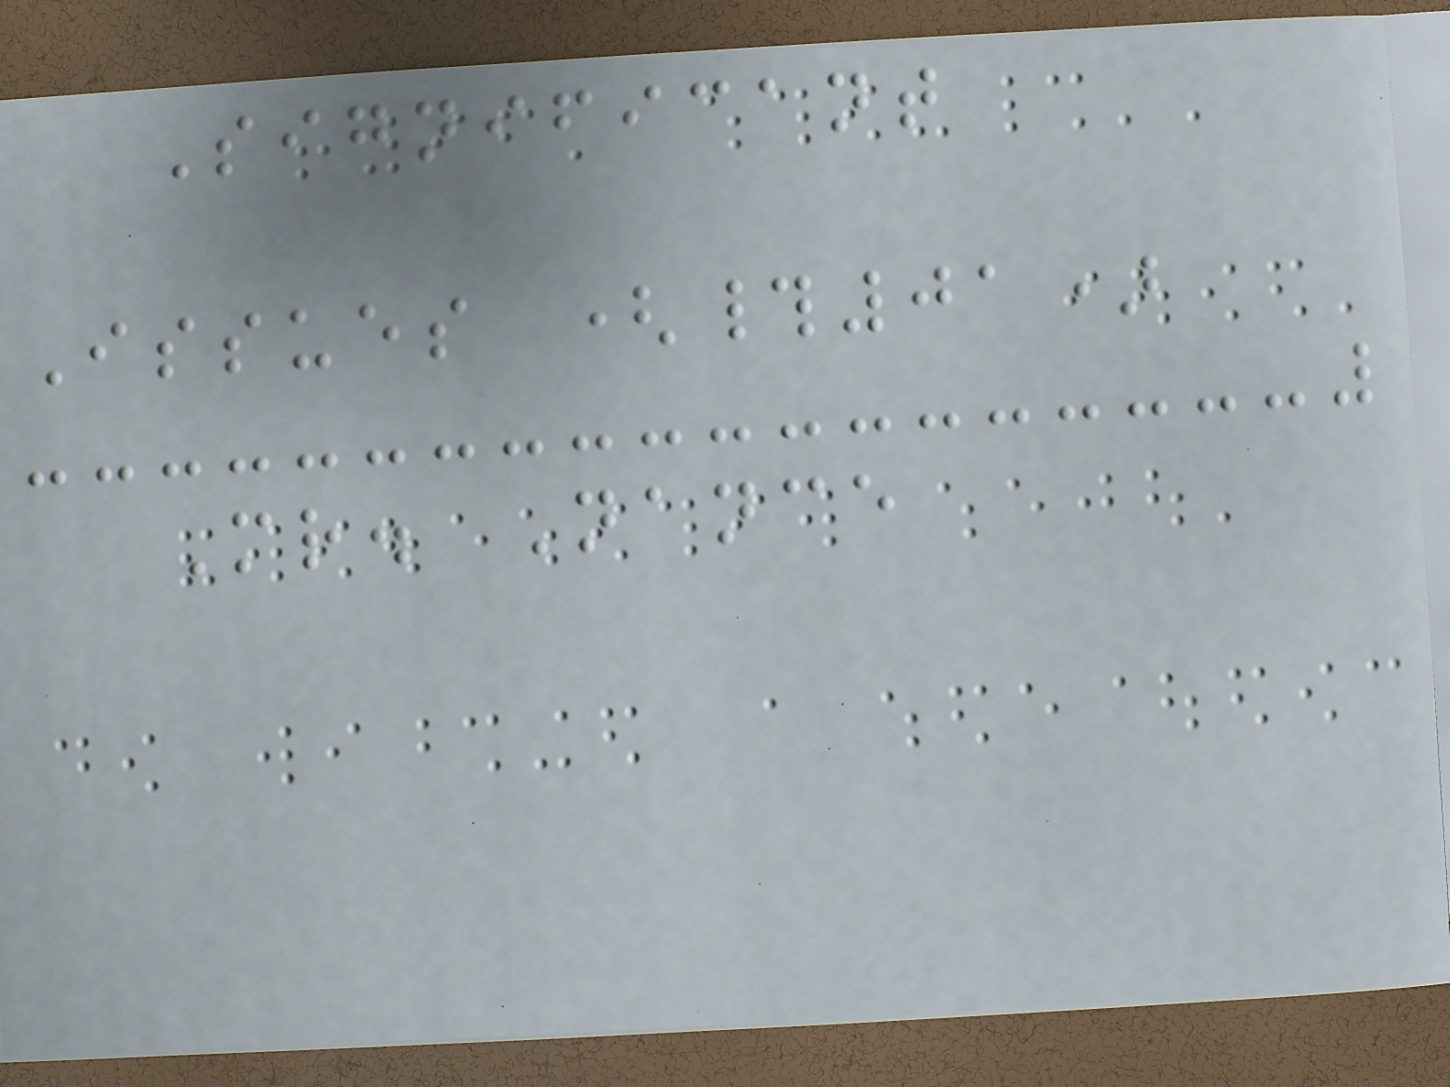Significant
Issues (#01)
Mr. Nance
